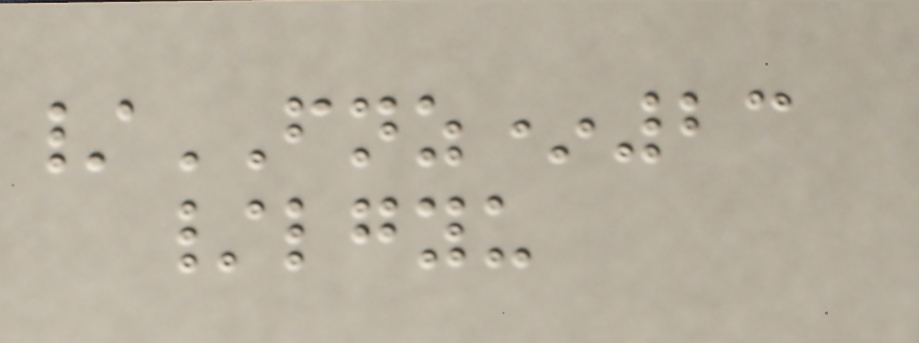/FNZ*23
/lgyu
